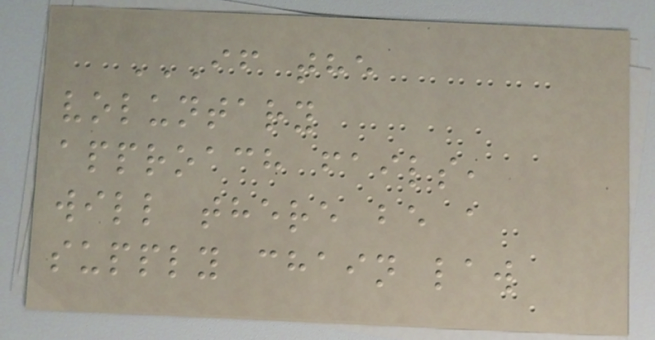IF THE
VOLUNTARY
APPROACH FAILS,
WILL THERE BE A
SUPPLY CHAIN LAW
